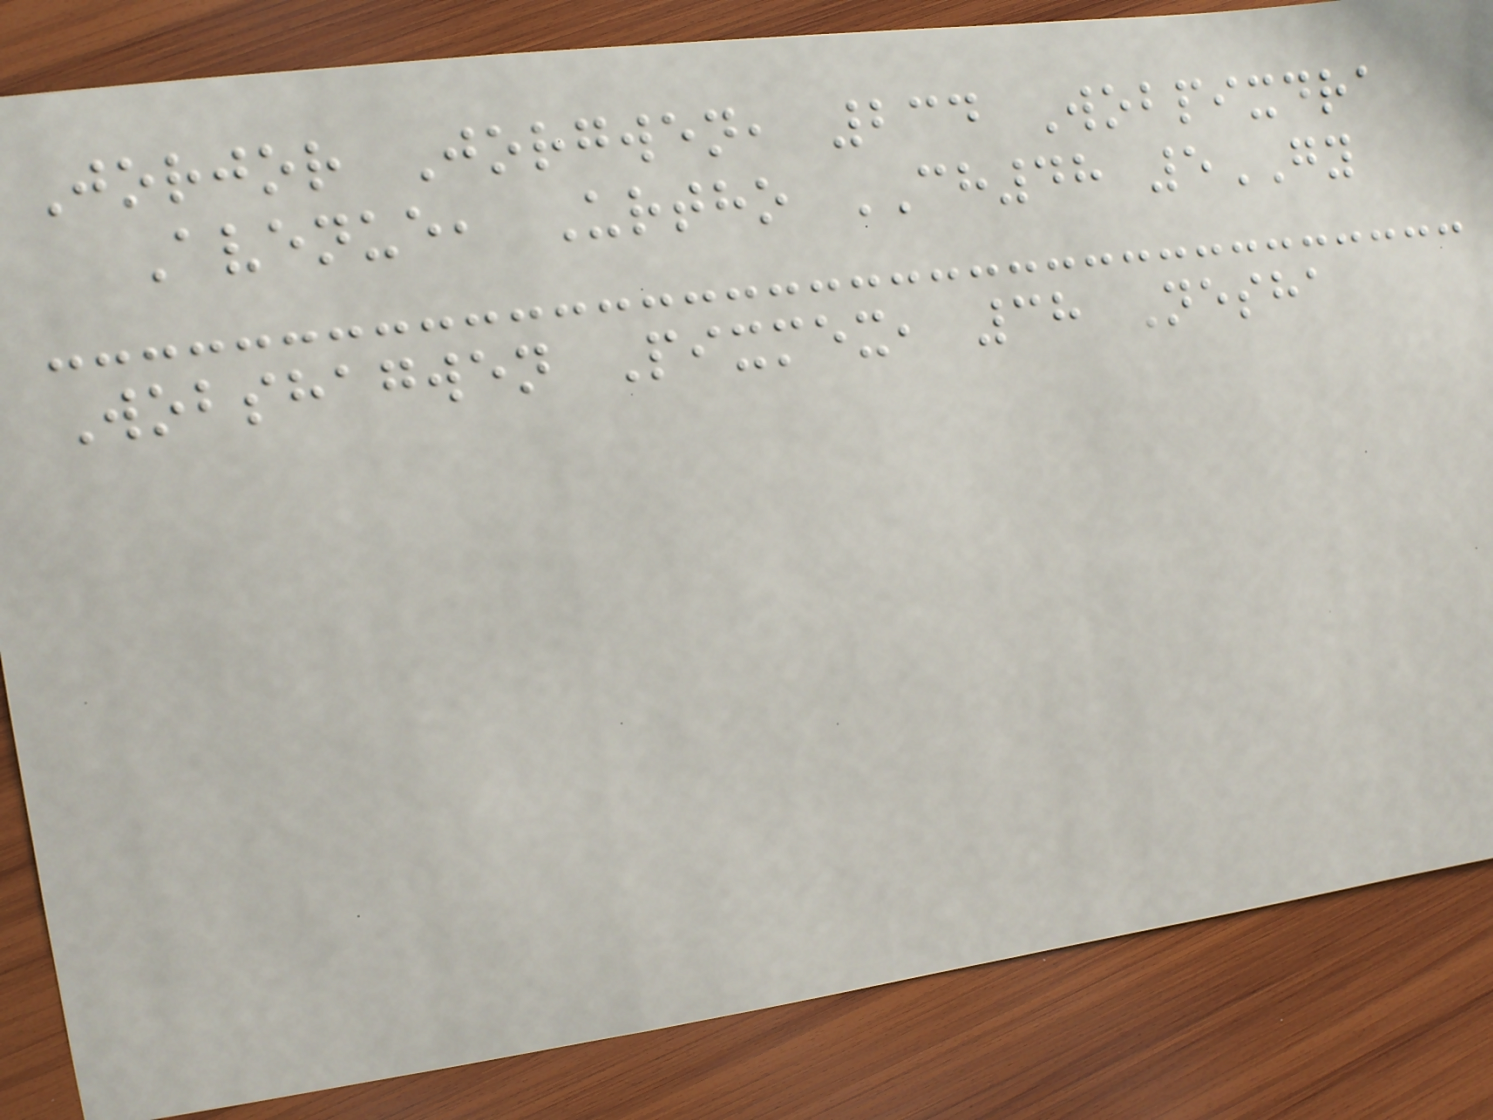Jorjor Jorgwen, 234 Wobpixdra
Avenue, Urtho CH48 5GY
Wobshagwen Pixmex, 38 Nesha
